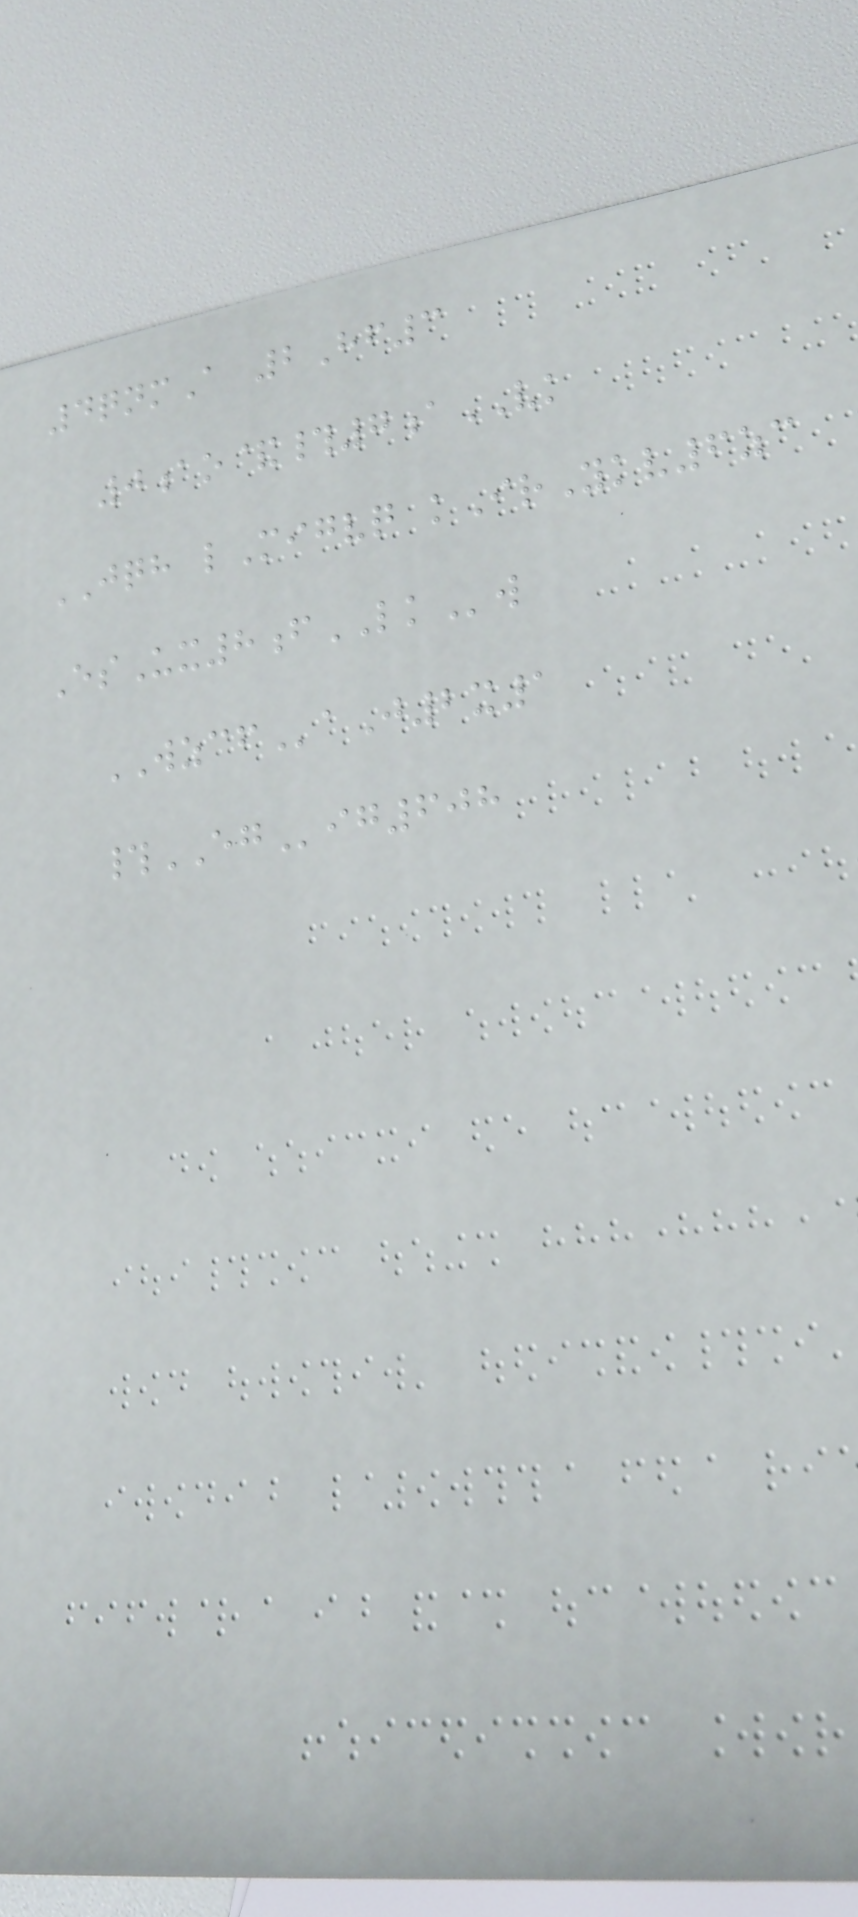4qnmA 2Hf3
0ao&#7aVK
JQH lMigvq kIrYkv6zc
EsUx8fLKw
WZCFaJ2x1
#EGig608
